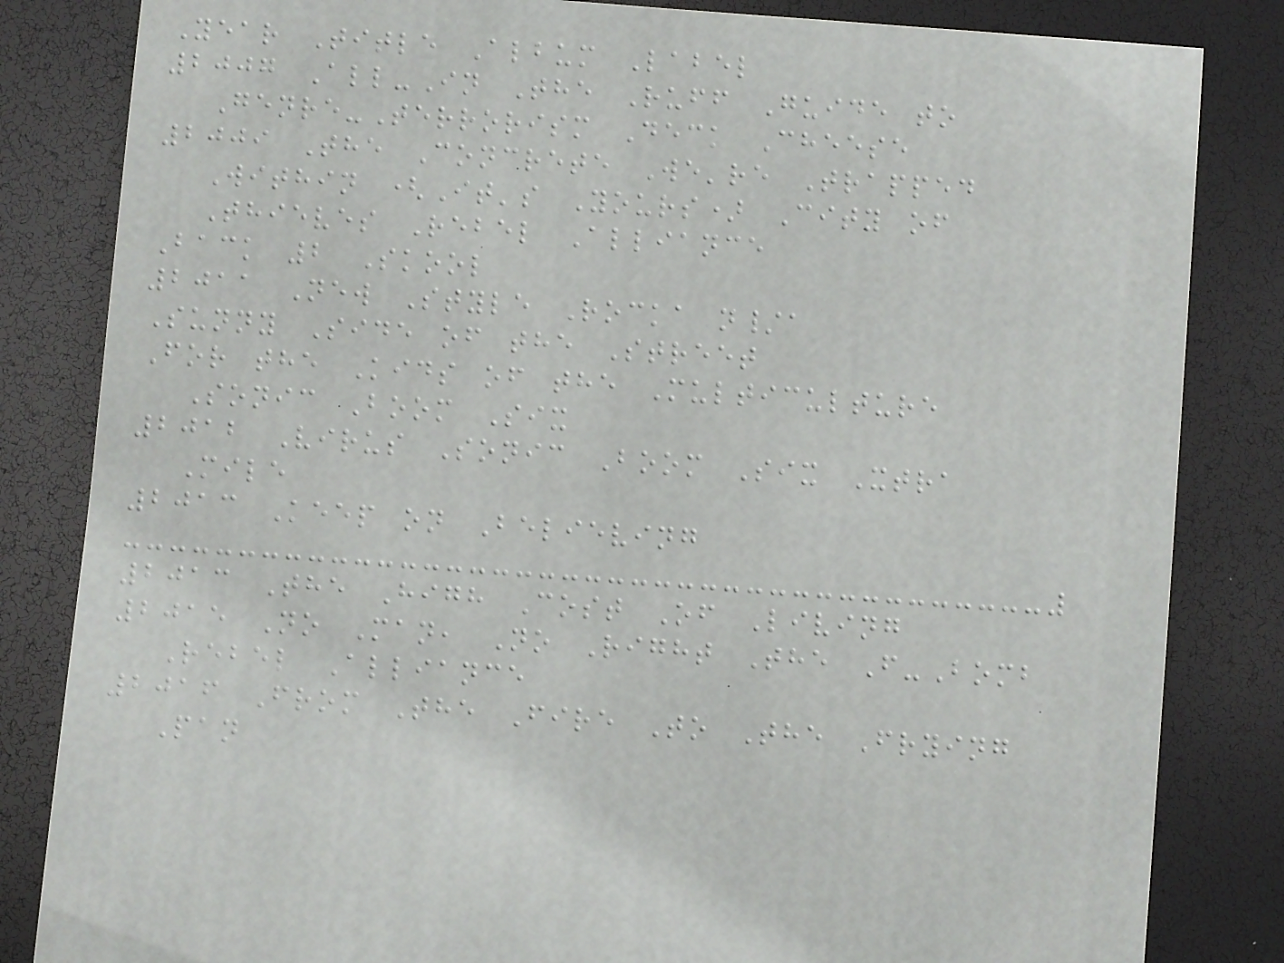Year Title Album Label
2007 All-In The Ruff Guide to
Genre-Terrorism Deck Cheese
2009 The Concrete We're Trapped
Within (It's Yours) City of
Thieves Rebel Alliance
Back 2 Skool
2011 New Style Rocka n/a
Sunny Side of the Street
For the Kids of the Multiculture
Sonic Boom Six
2012 Virus Sonic Boom Six Xtra
Mile
2013 Keep on Believing
2013 The High Cost Of Living
2015 No Man, No Right The F-Bomb
Rebel Alliance
2016 From The Fire To The Frying
Pan
